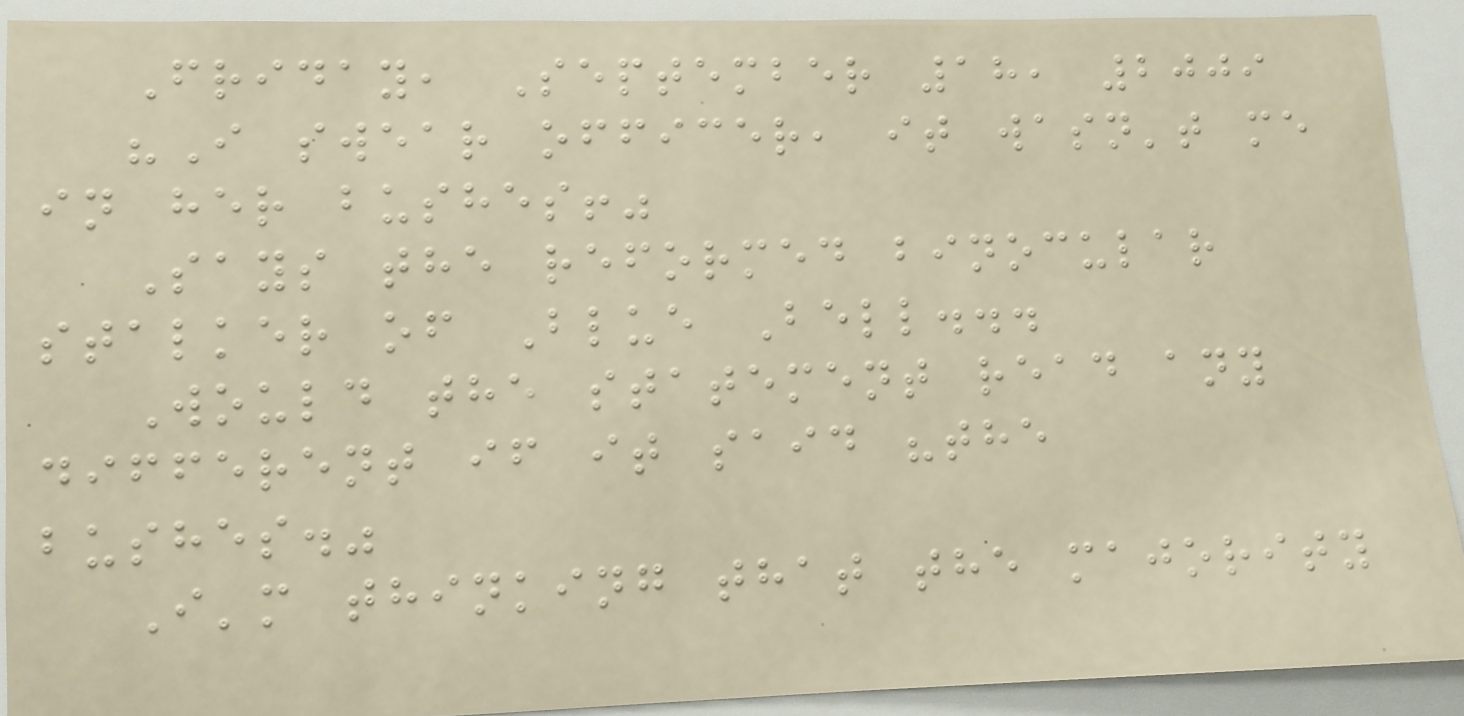Friday, September 18, 2009
"I swear officer, it wasn't me
in her bushes!"
Says the reformed binocular
stalker of Blue Bell...
Would the statement read any
different if it said "the
bushes."
I'm thinking that the majority
